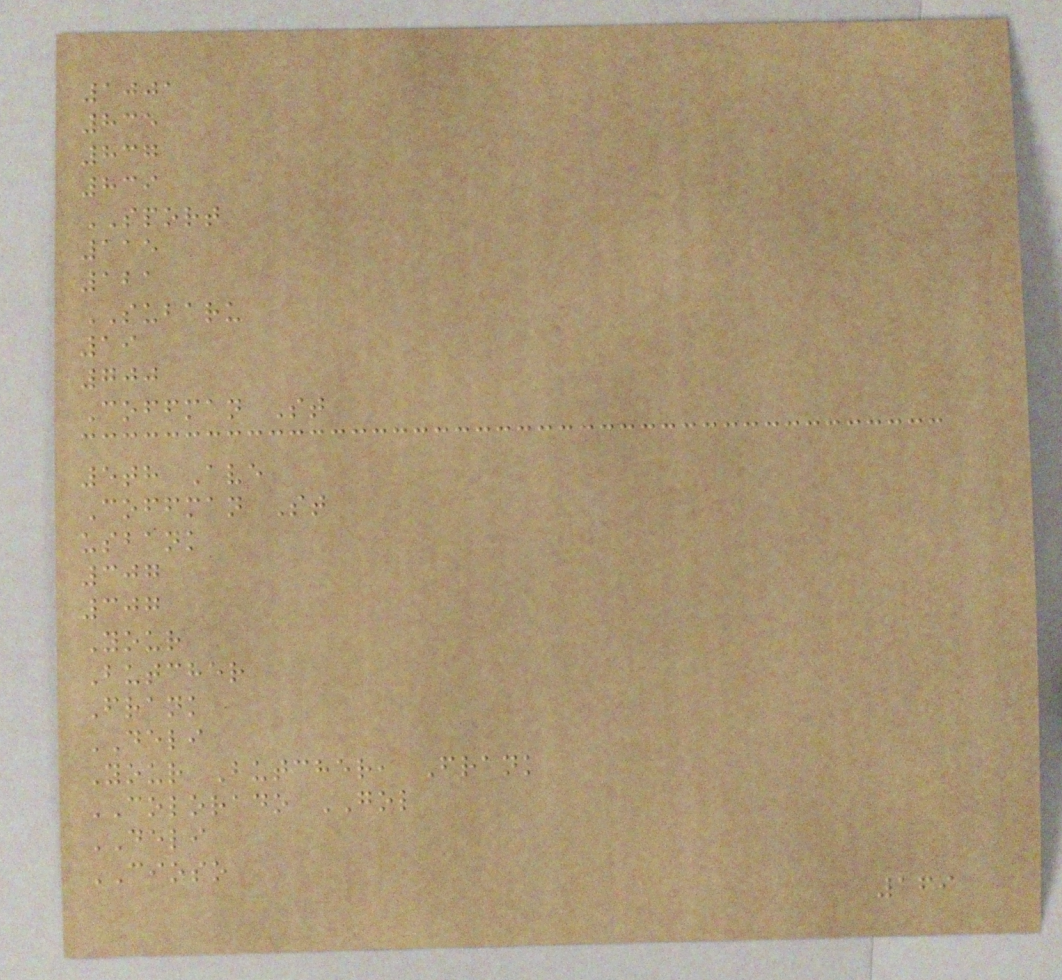1001
835
837
839
SPORT
115
121
SUBARU
19
700
Coffman St
5th Ave
Coffman St
usbank
307
307
Your
Butcher
Frank
DELI
Your Butcher, Frank
COLORADO GOL
DELI
CIOSO
169
